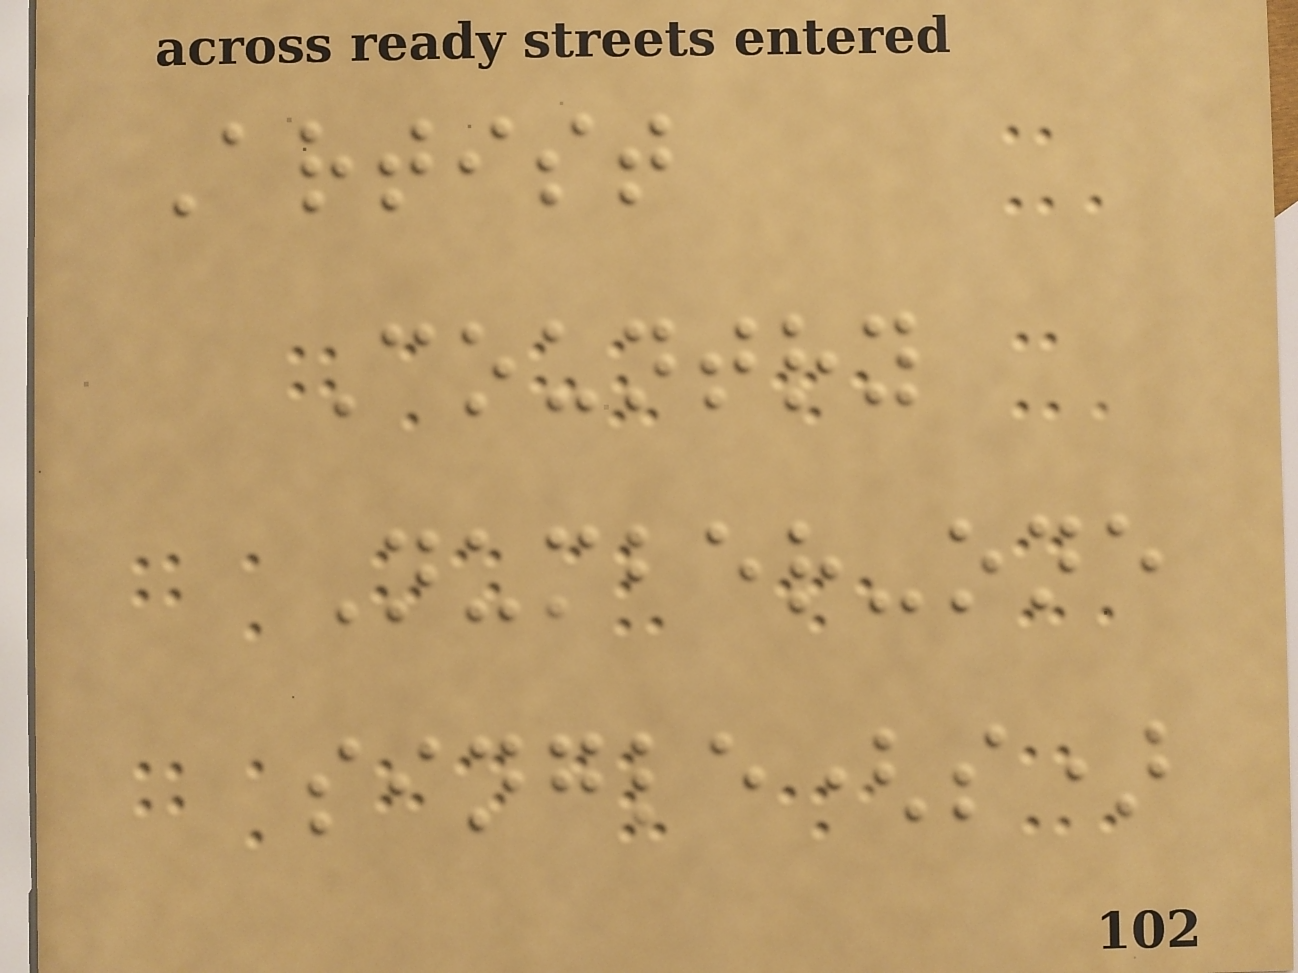Artist
Country
Number-one
single(s)
